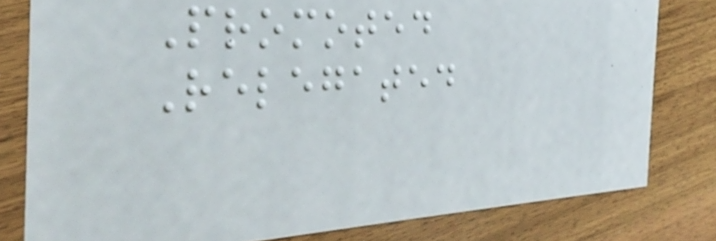Promoted
Relegated
